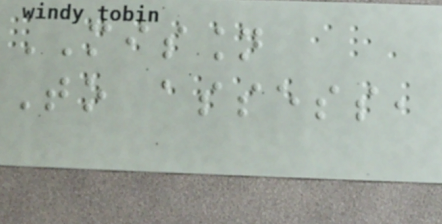MISSION
To assess,
